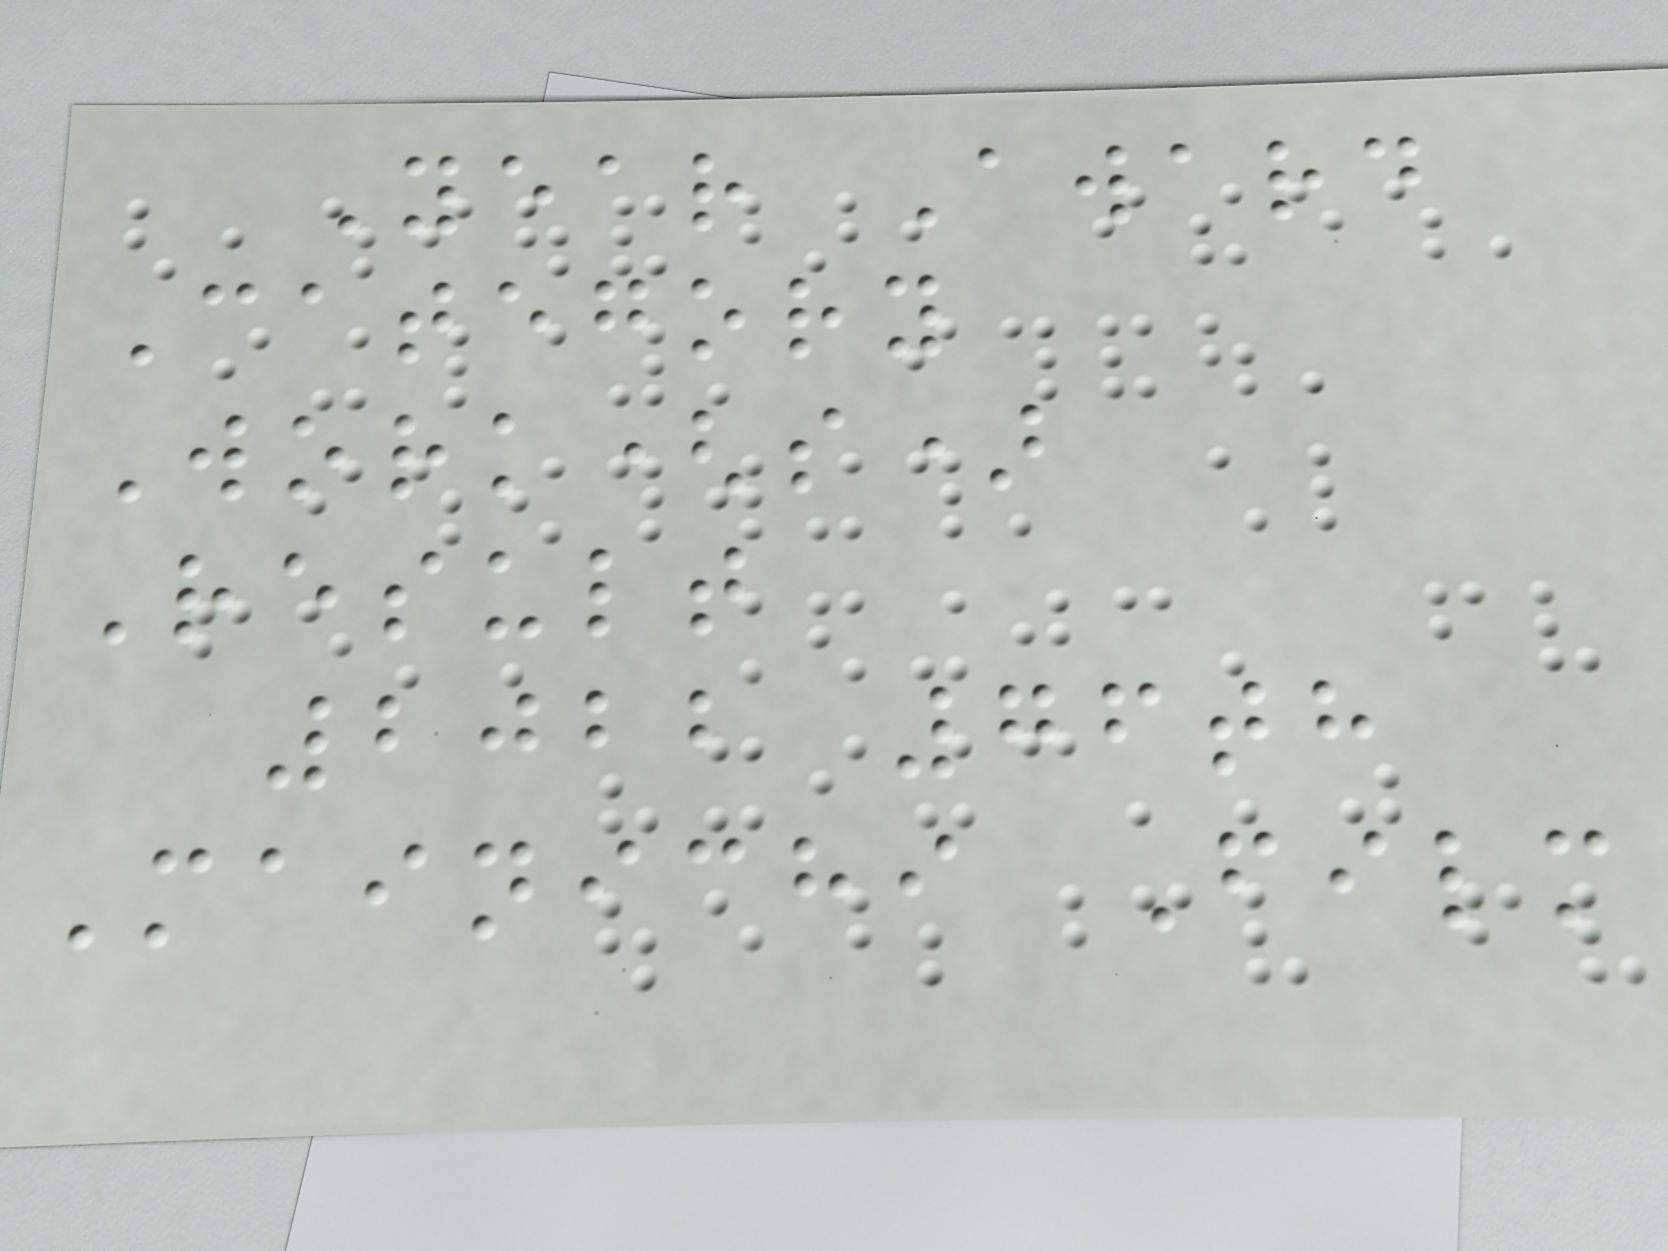Year Award
Category
Work(s)
Result
2022 76th
Mainichi Film
